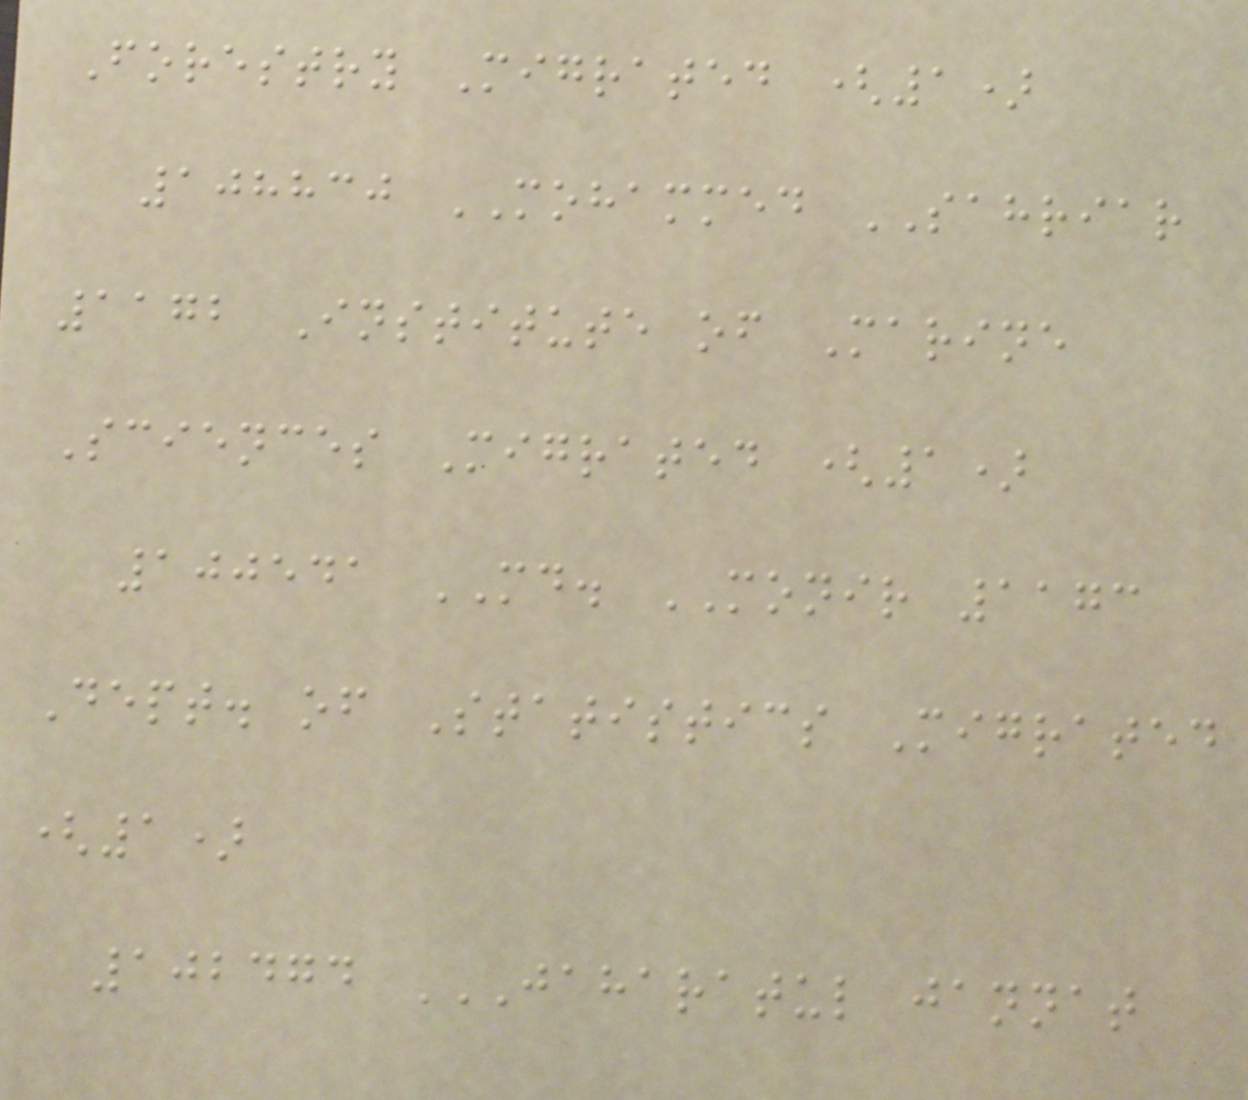Forestry Migrated (1)
108830 MOHAMMED SAHRIAR
1172 Institute of Marine
Sciences Migrated (1)
100541 MD. MONIR 1173
Dept. of Statistics Migrated
(1)
102474 JAHARATUL JANNAT
